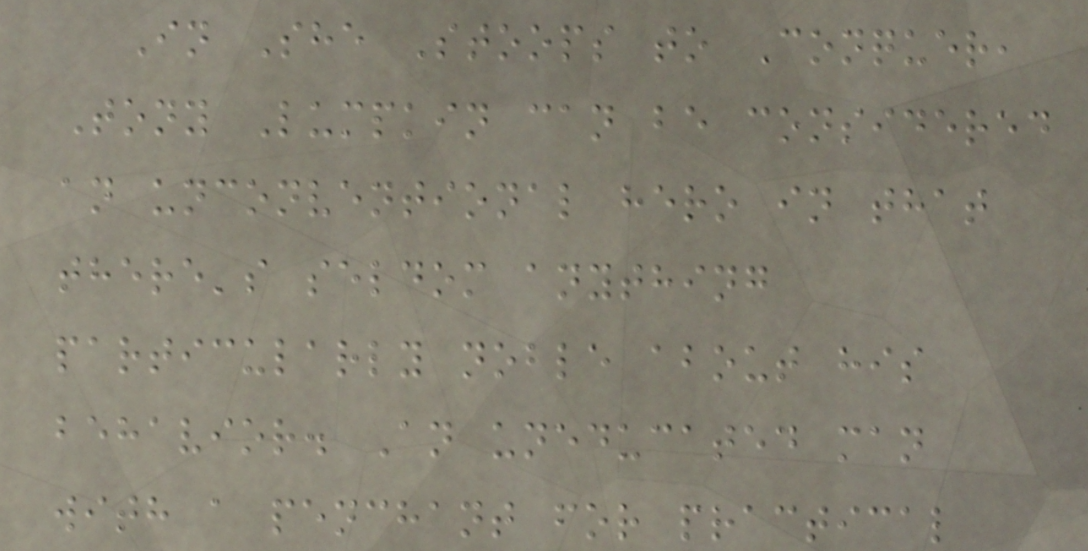In She Stoops to Conquer,
Tony Lumpkin can be considered
an unconventional hero in that
there's seldom anything
particularly noble about his
behavior. An uneducated man
with a penchant for practical
